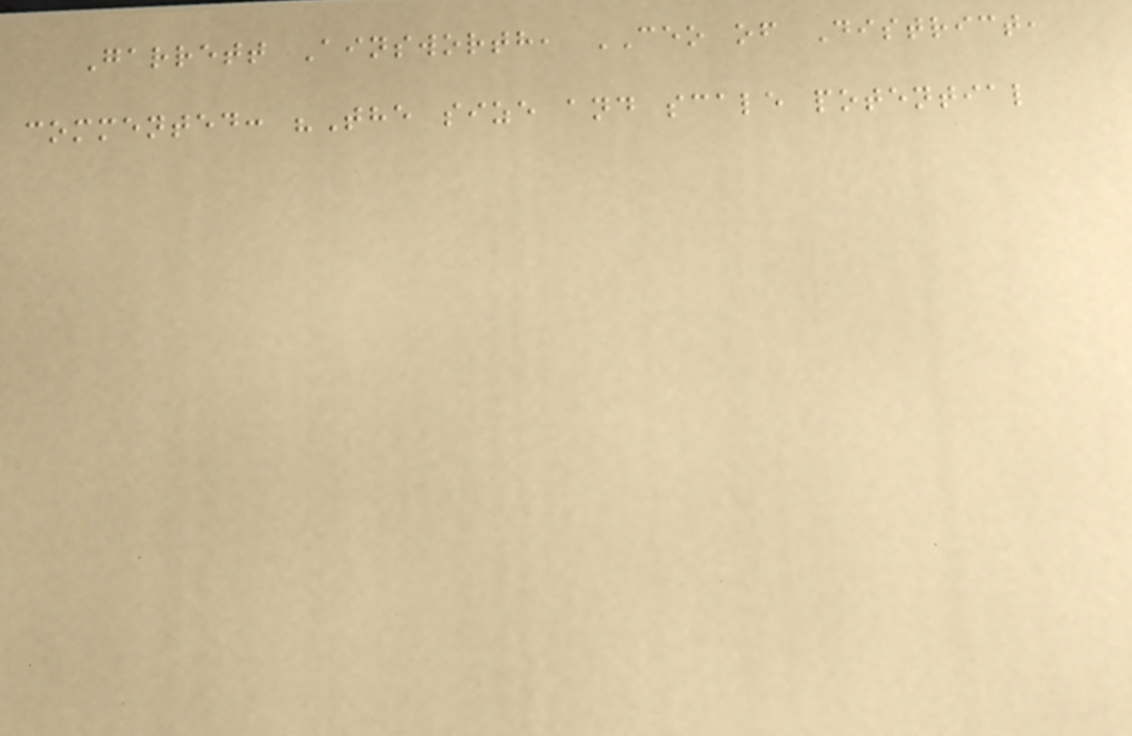Garrett Ainsworth, CEO of District,
commented: "The size and scale potential
